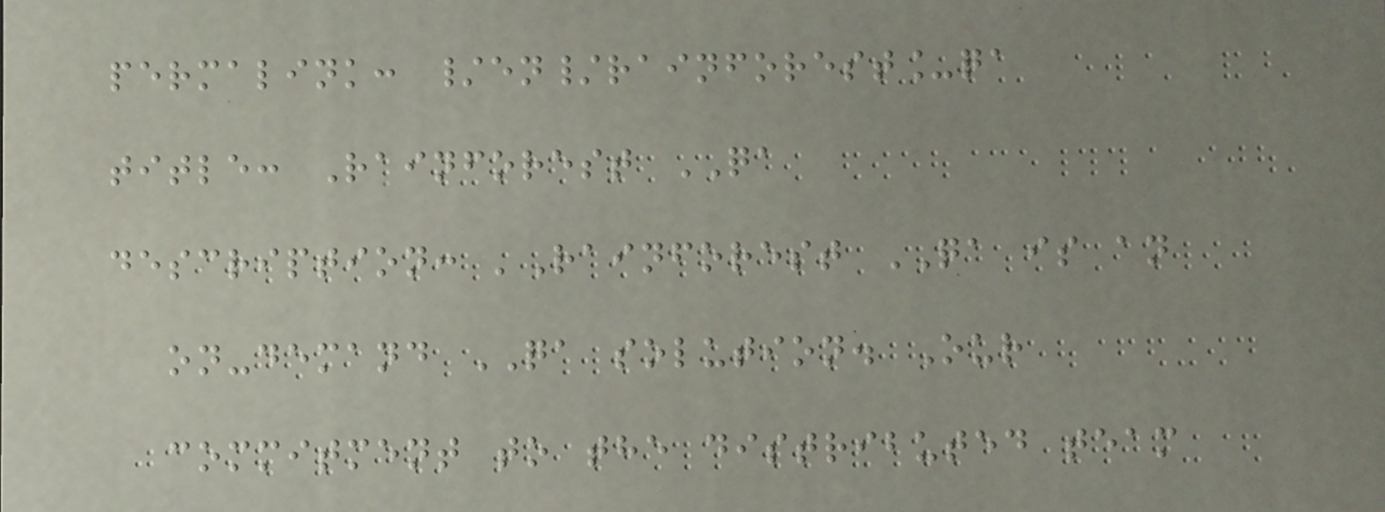permalink: /en/rainforest_qa
title: Rainforest QA
description: 'Rainforest QA is an
on-demand QA solution. Our
commitment to the distributed team
